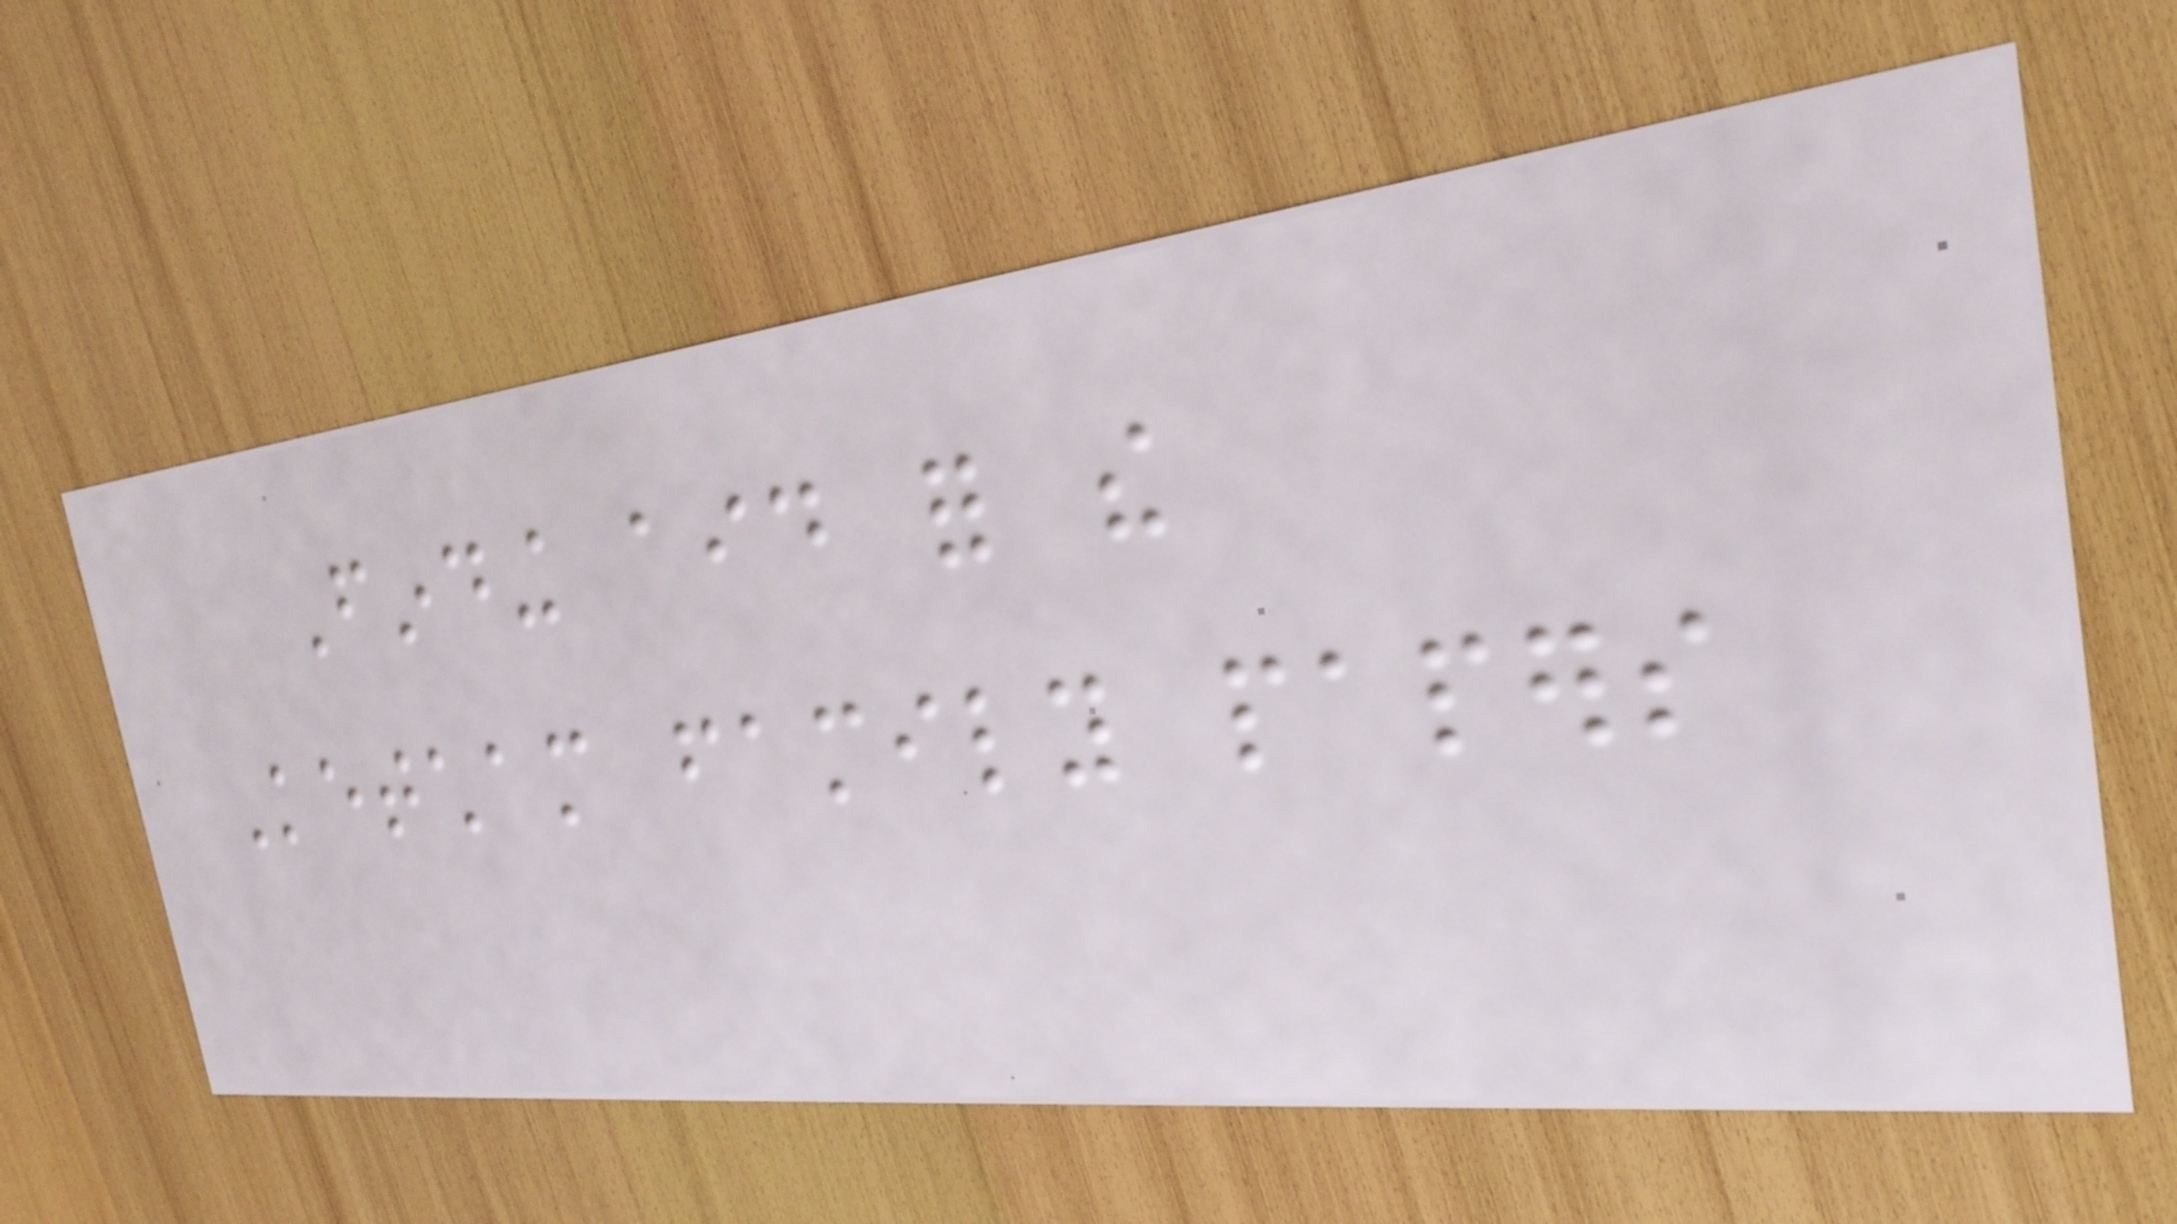Finding aid for the
Ketcham family papers
